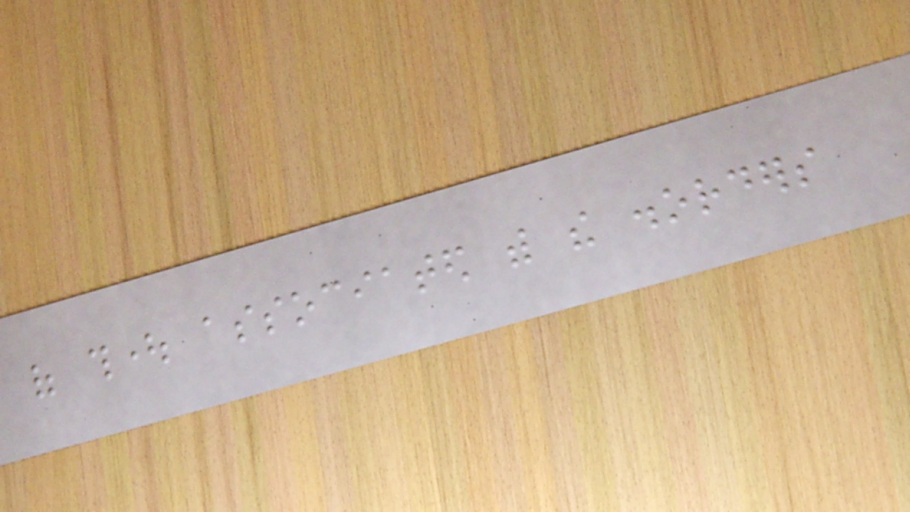of thought associated with the disorders
